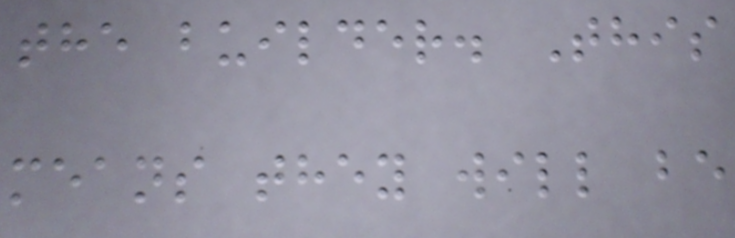the builder. This
means they will be
